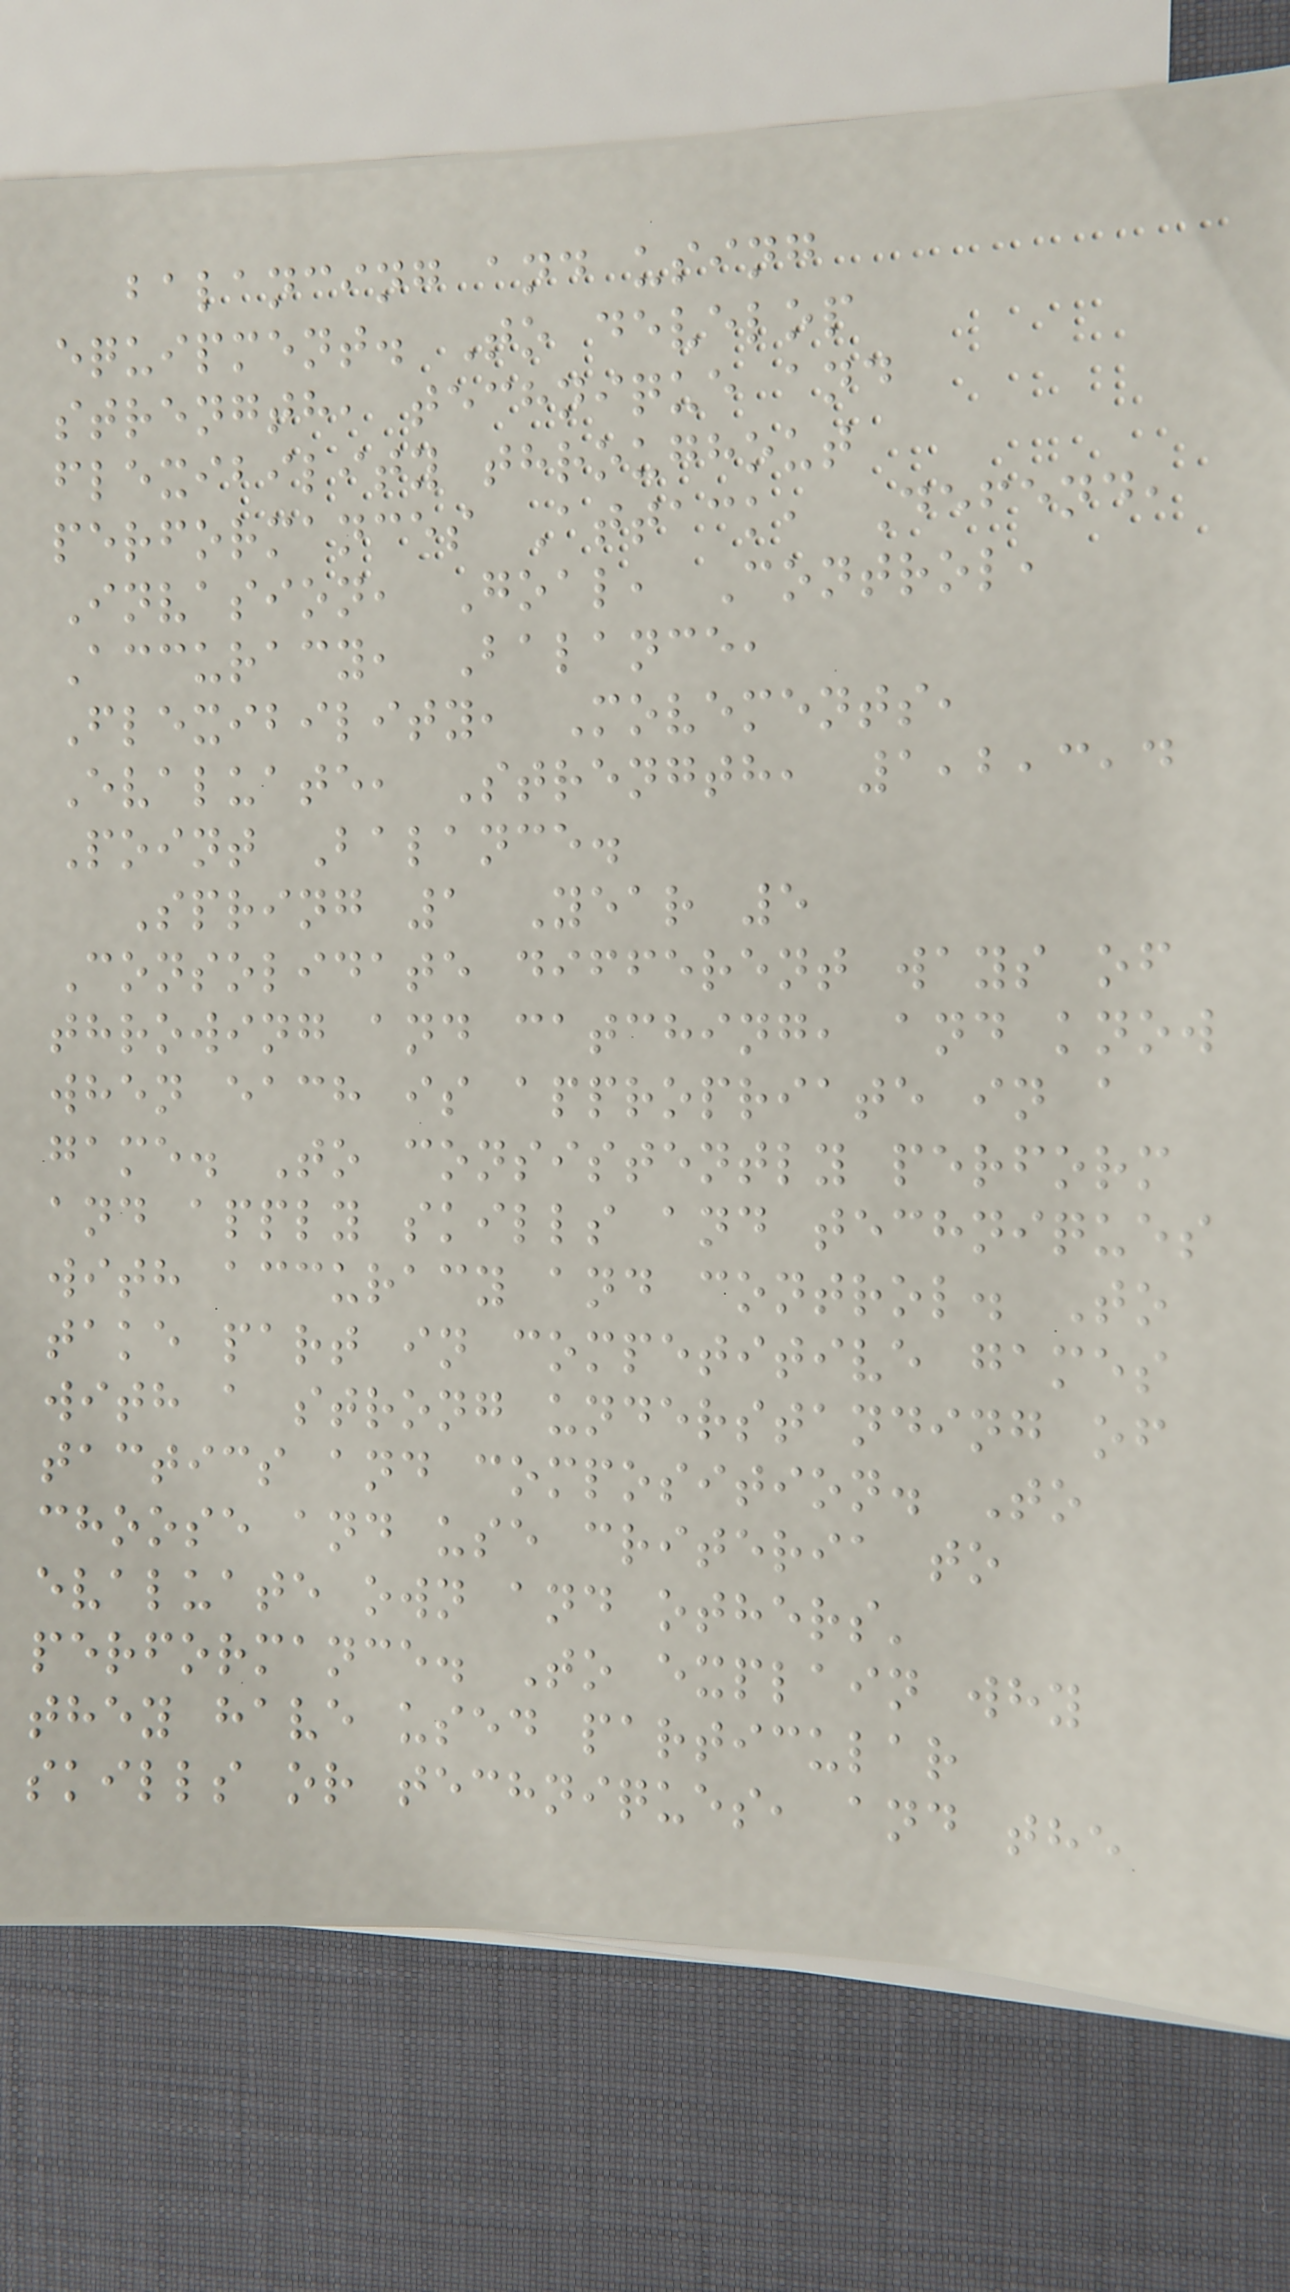balancing and using
equipment. To develop
strength, technique and
flexibility throughout
performances Attack, Defend,
Invasion, Goal, Control,
Accuracy, Balance,
Flexibility, Movements,
Evaluate, Strength, 1,2,3,4
Point Balance.
Spring 1 Year 5
Consolidate different ways of
throwing and catching, and know
when each is appropriate in a
game. To consistently perform
and apply skills and techniques
with accuracy and control. To
take part in competitive games
with a strong understanding of
tactics and composition. To
choose and use criteria to
evaluate own and others'
performance. To explain why
they have used particular
skills or techniques, and the
